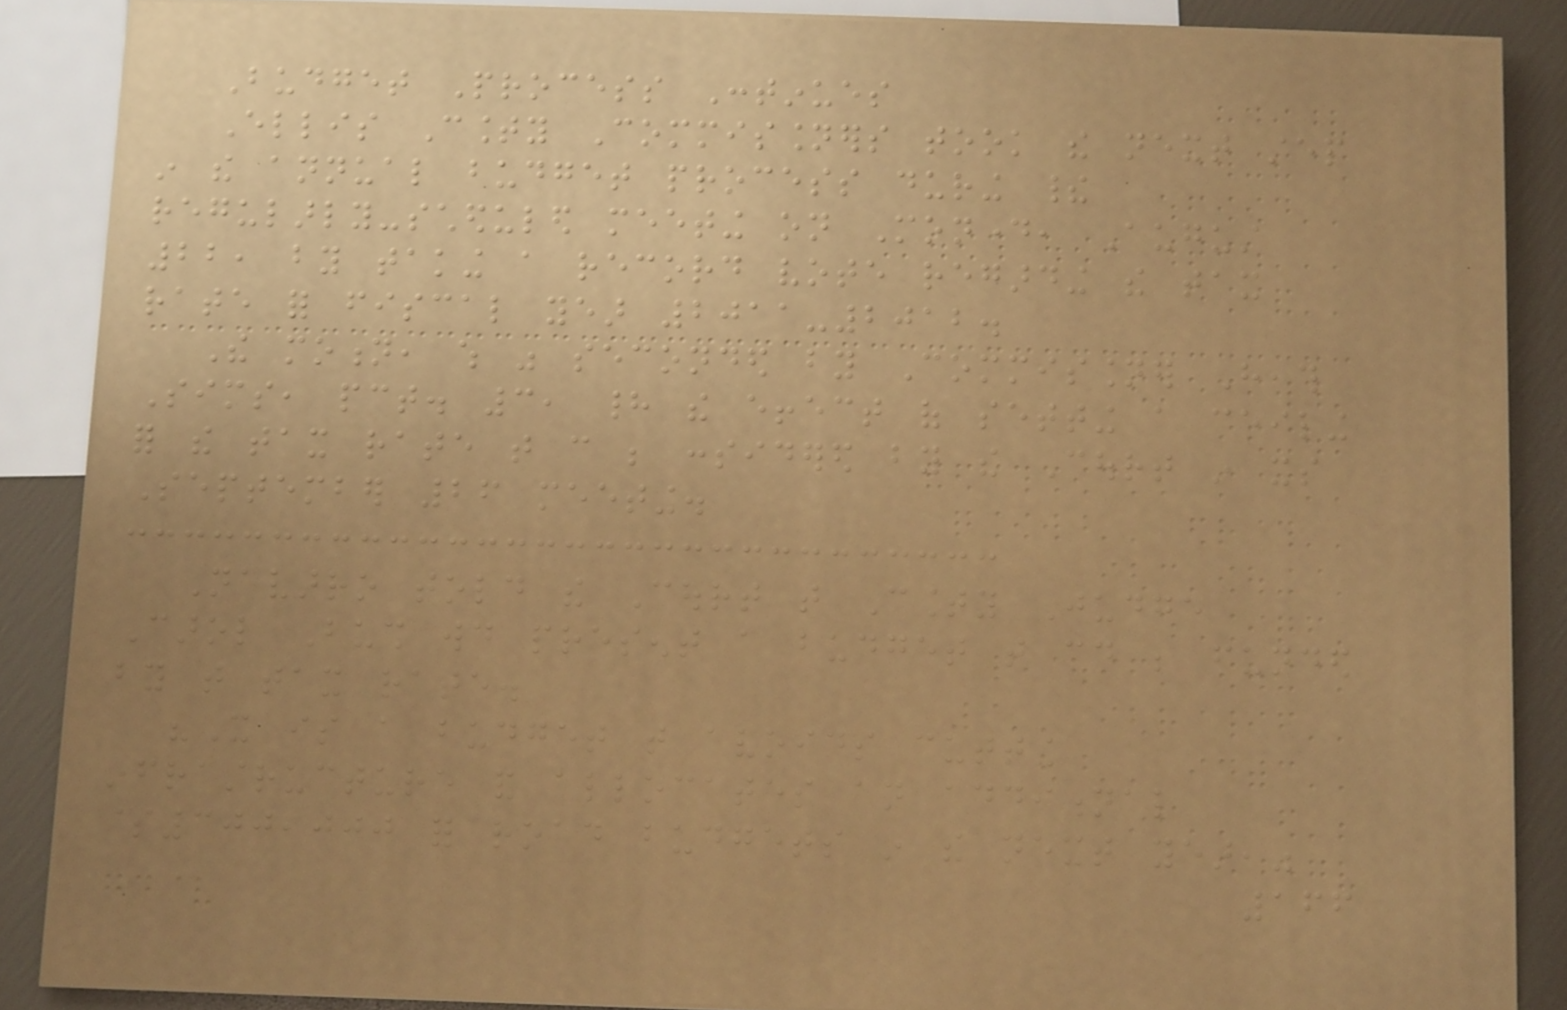Budget Process Continues
Ellis County Commissioners took the next step
in the annual budget process during their
regularly-scheduled meeting on Monday, August
22, by taking a record vote regarding the tax
rate for fiscal year 2011-2012.
The motion, which was seconded by Commissioner Heath
Sims, pct. 3, had the effect of setting a ceiling
for the tax rate that can be considered by the Court in its
September 26 meeting.
Navarro told the Court that County Judge
Carol Bush would present a budget that could be funded
by that tax rate.
"It is a budget that avoids cutting
infrastructure and allocates an additional
$300,000 for road budgets in the next year,"
166
